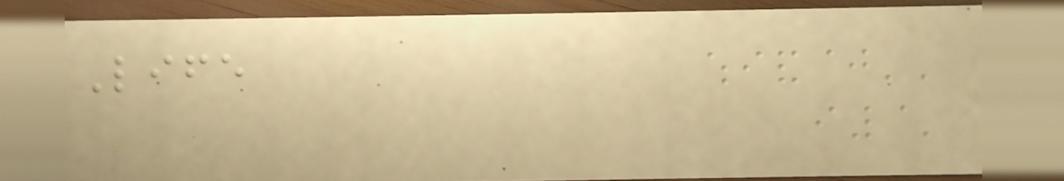Life
